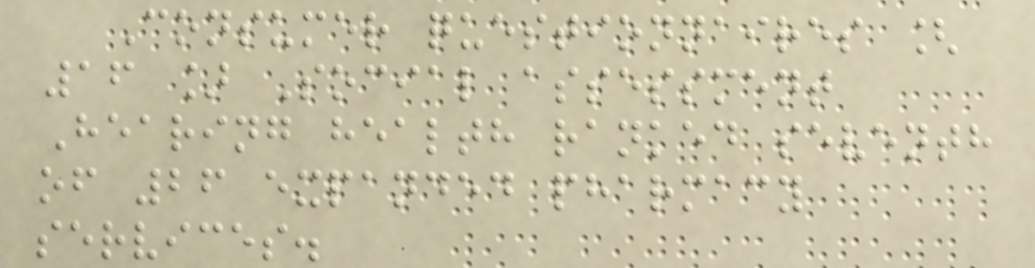Consumer questionnaires [
16 ] Social assessment
Hearing health ranked seventh
of 26 expanded pharmacy
services.
